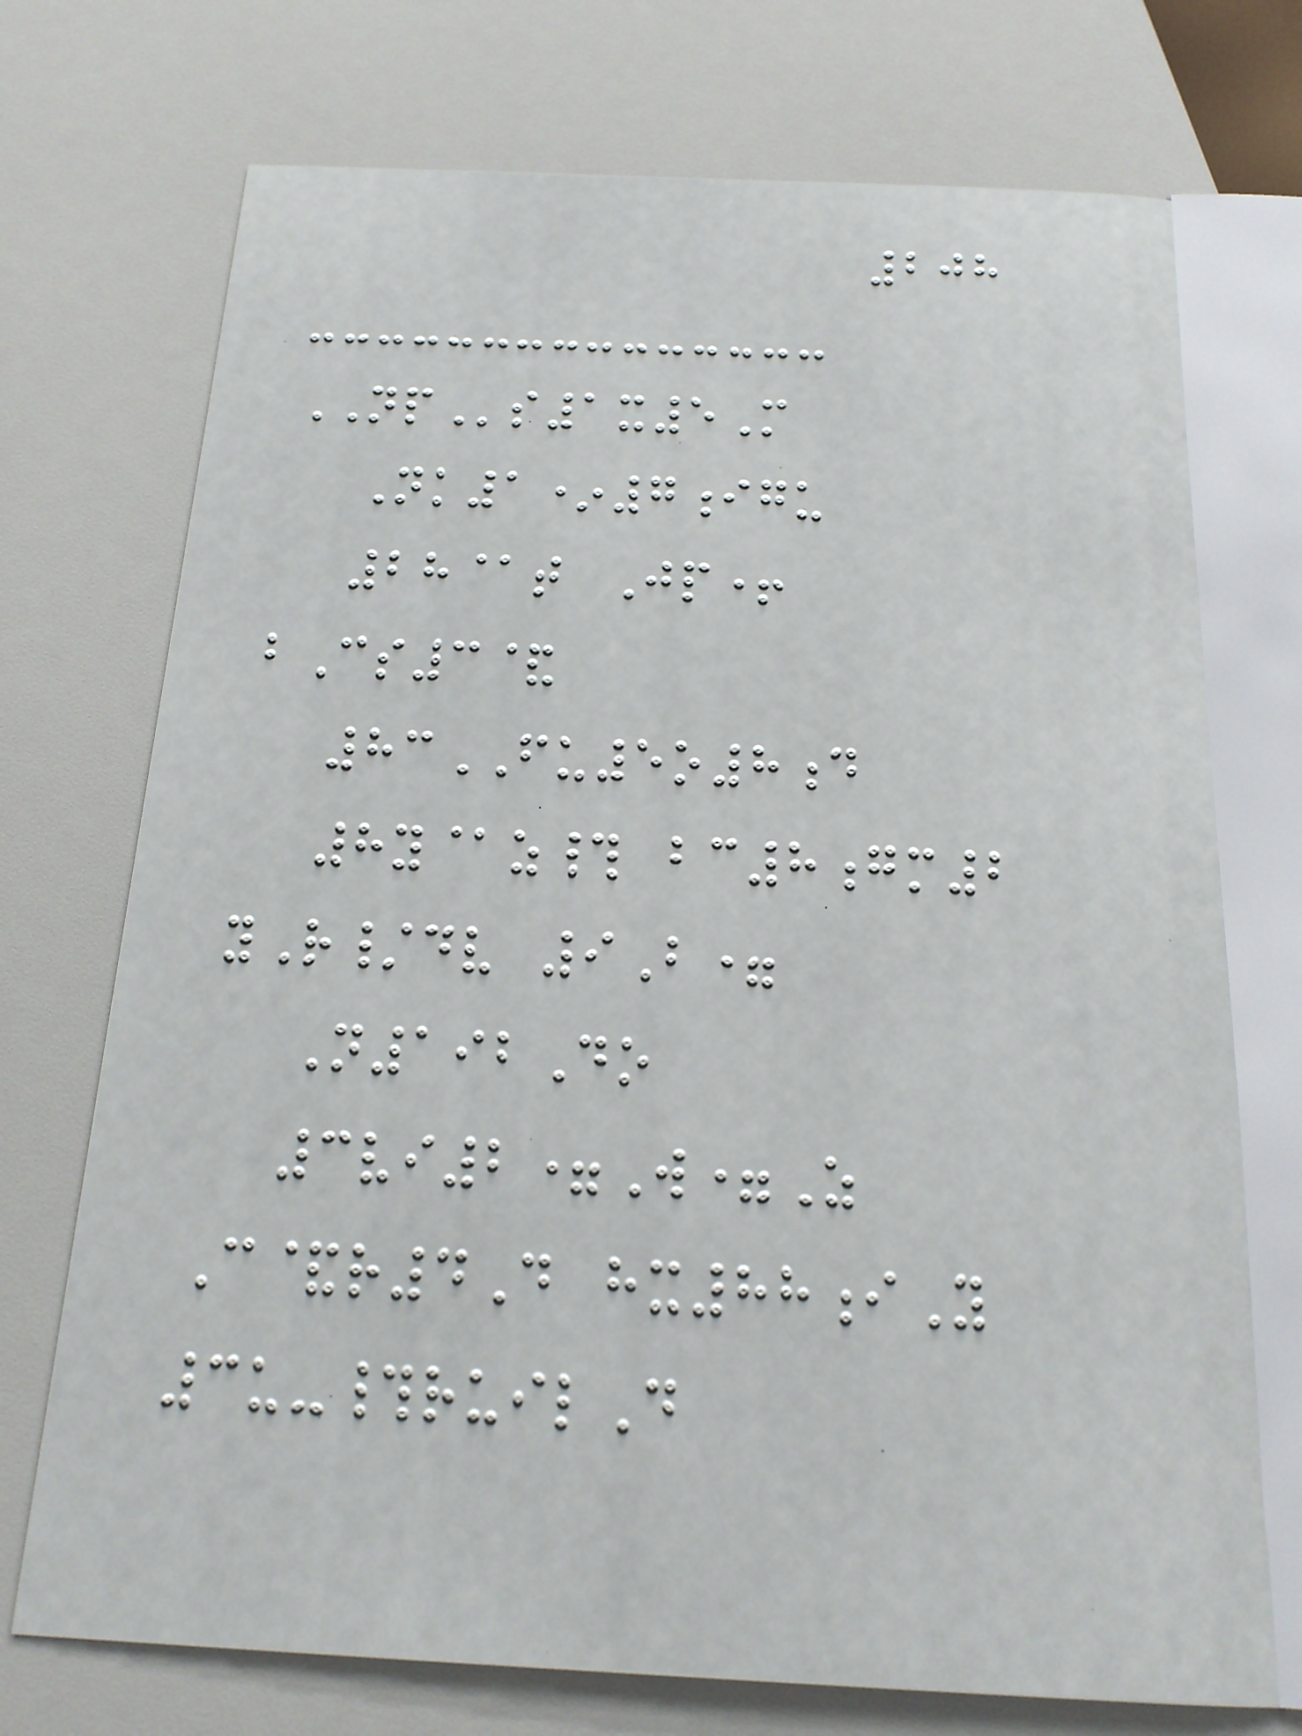208
NPs1x5M
Nk1*7igu
28@t Jp+
bCs3&
83FU5o8d
8y@z# bc8gm2
yR/dv 9B=
N192Do
3vi2=W=Z
C&r4D hx88iY
3u-#ruilD
